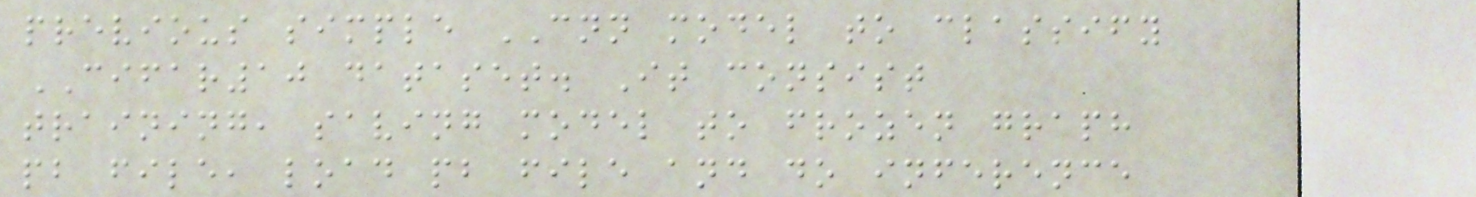previous simple CNN model to classify
CIFAR10 dataset. It consist
training, saving model to frozen graph
pb file, load pb file and do inference
